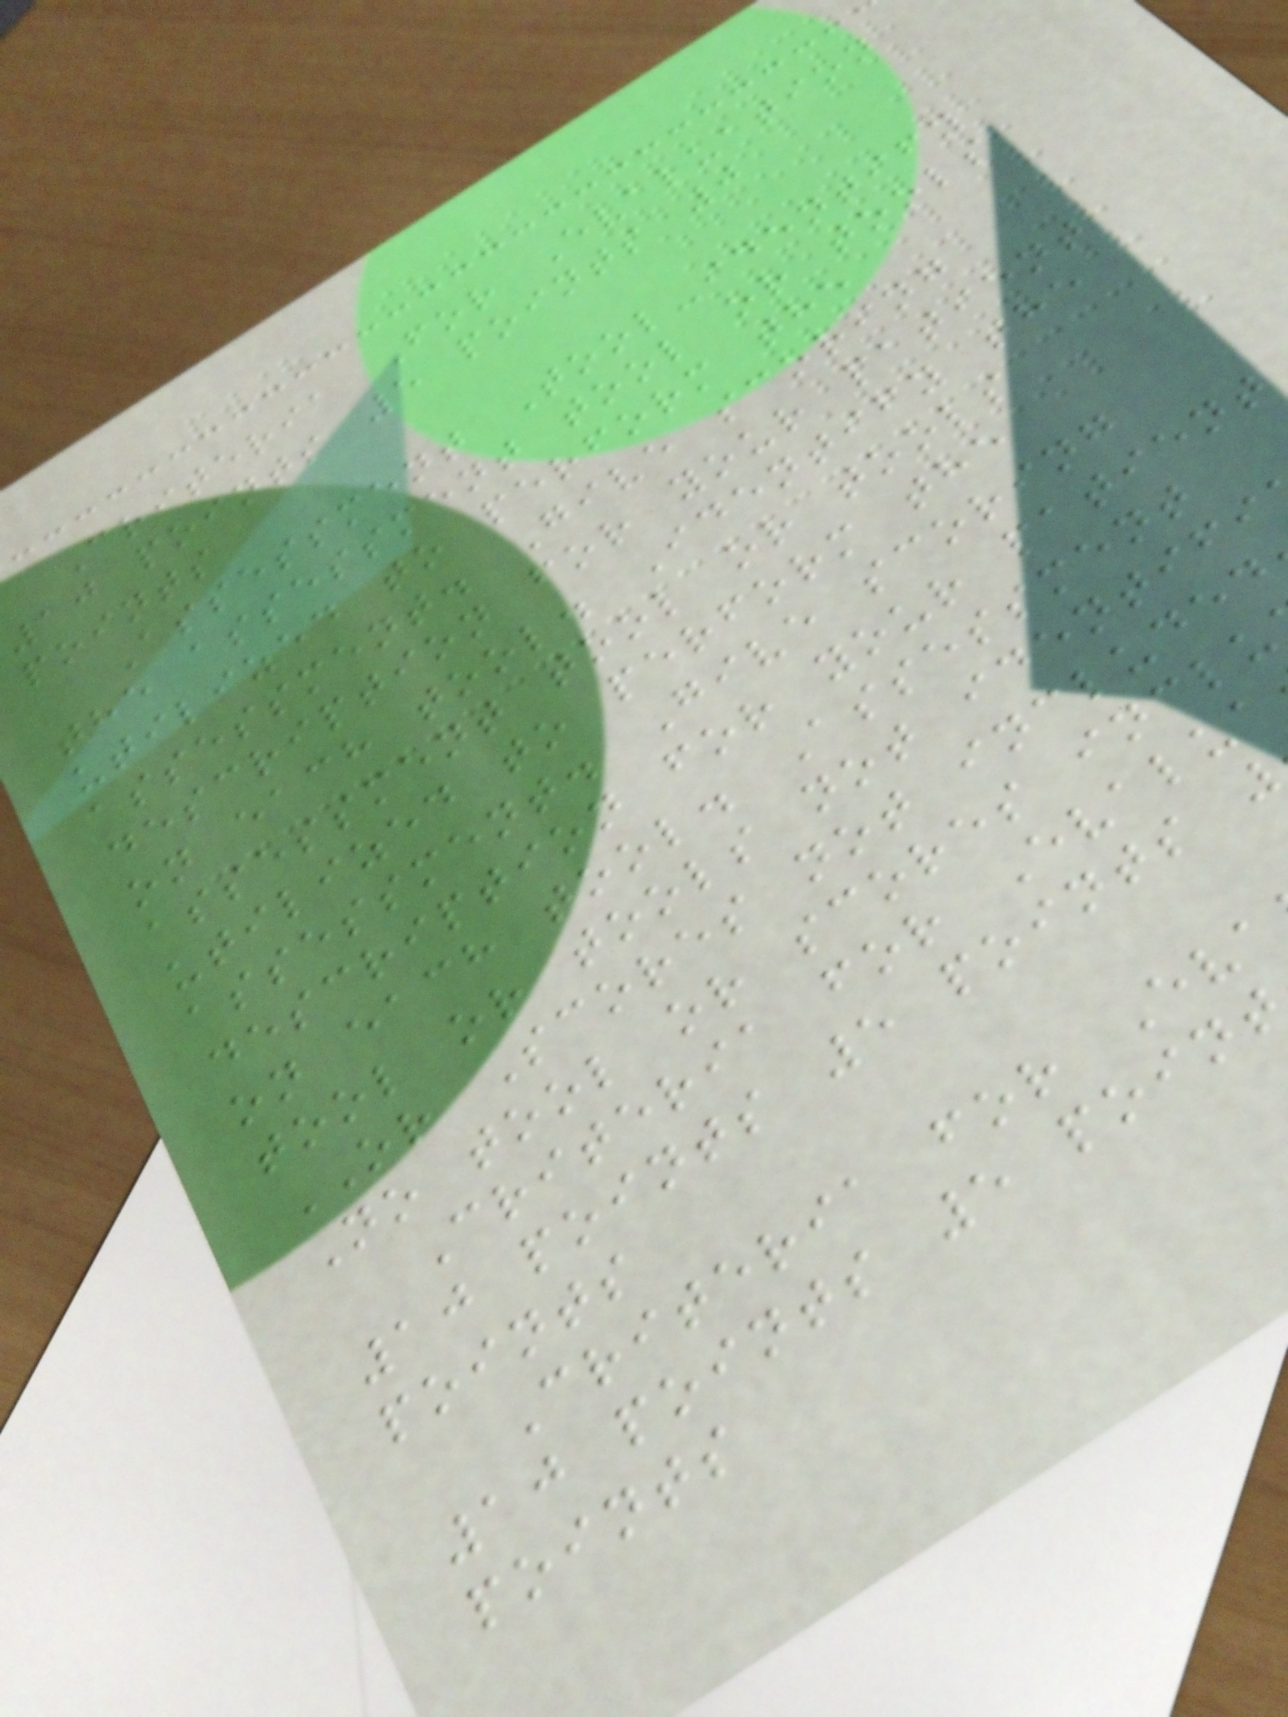Criteria For Evaluation
10 points 5 points 0
points
Assessment Tool-identify
the assessment tool or tools
utilized to perform the
assessment. Give scoring
description for your patient
on each tool. Identify the
assessment tool or tools
utilized to perform the
assessment. Give scoring
description for your patient
on each tool. Assessment
tool or tools not identifi
OR Scores not included
No tool or scores inclu
Criteria for Evalua
10 points 5 points
points
Criteria for Eva
10 points 5 point
points
